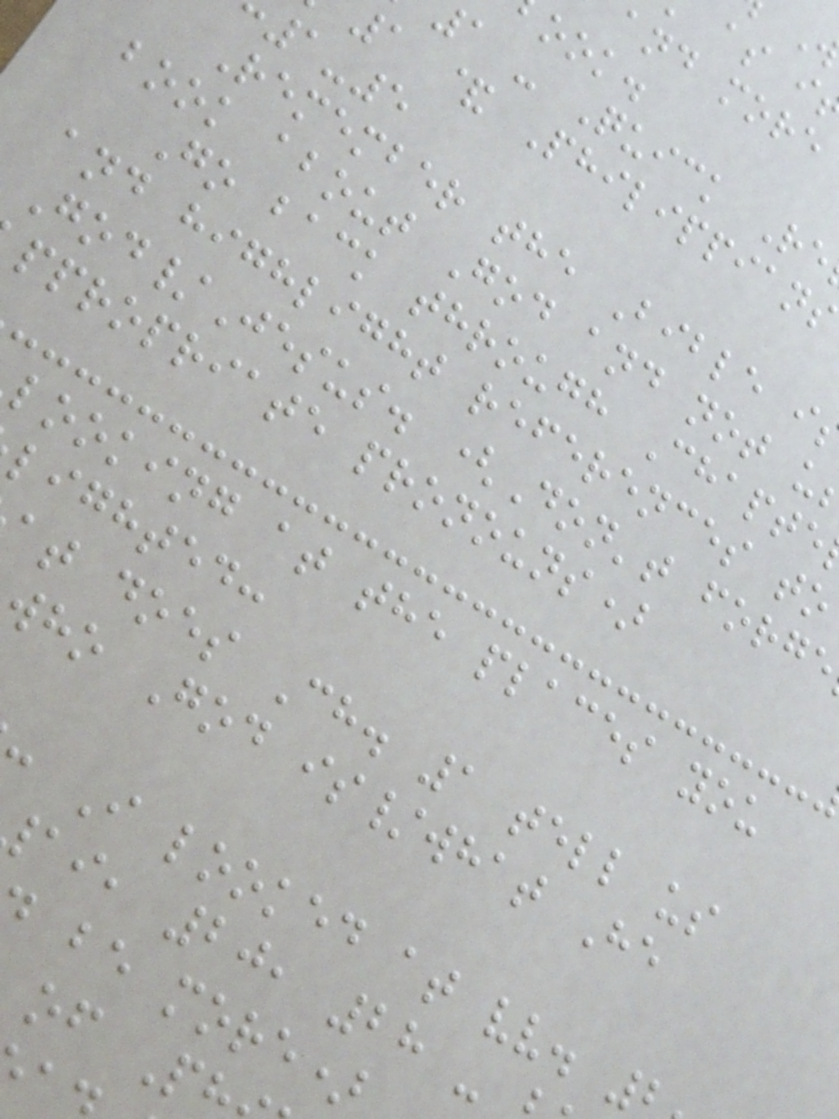and more
ook.
a - Quick Re
1 & Philippians
1-5
Remember the Bible i
book about God and not u
Go back through Chapte
and highlight references to
God/Jesus. (Don't forge
ppropriate pronouns)
looking at the places you
lighted:
at does Ch. 1 tell us
who God is/what He
I looked at vv.
ai, 20, 28 -
be more)
